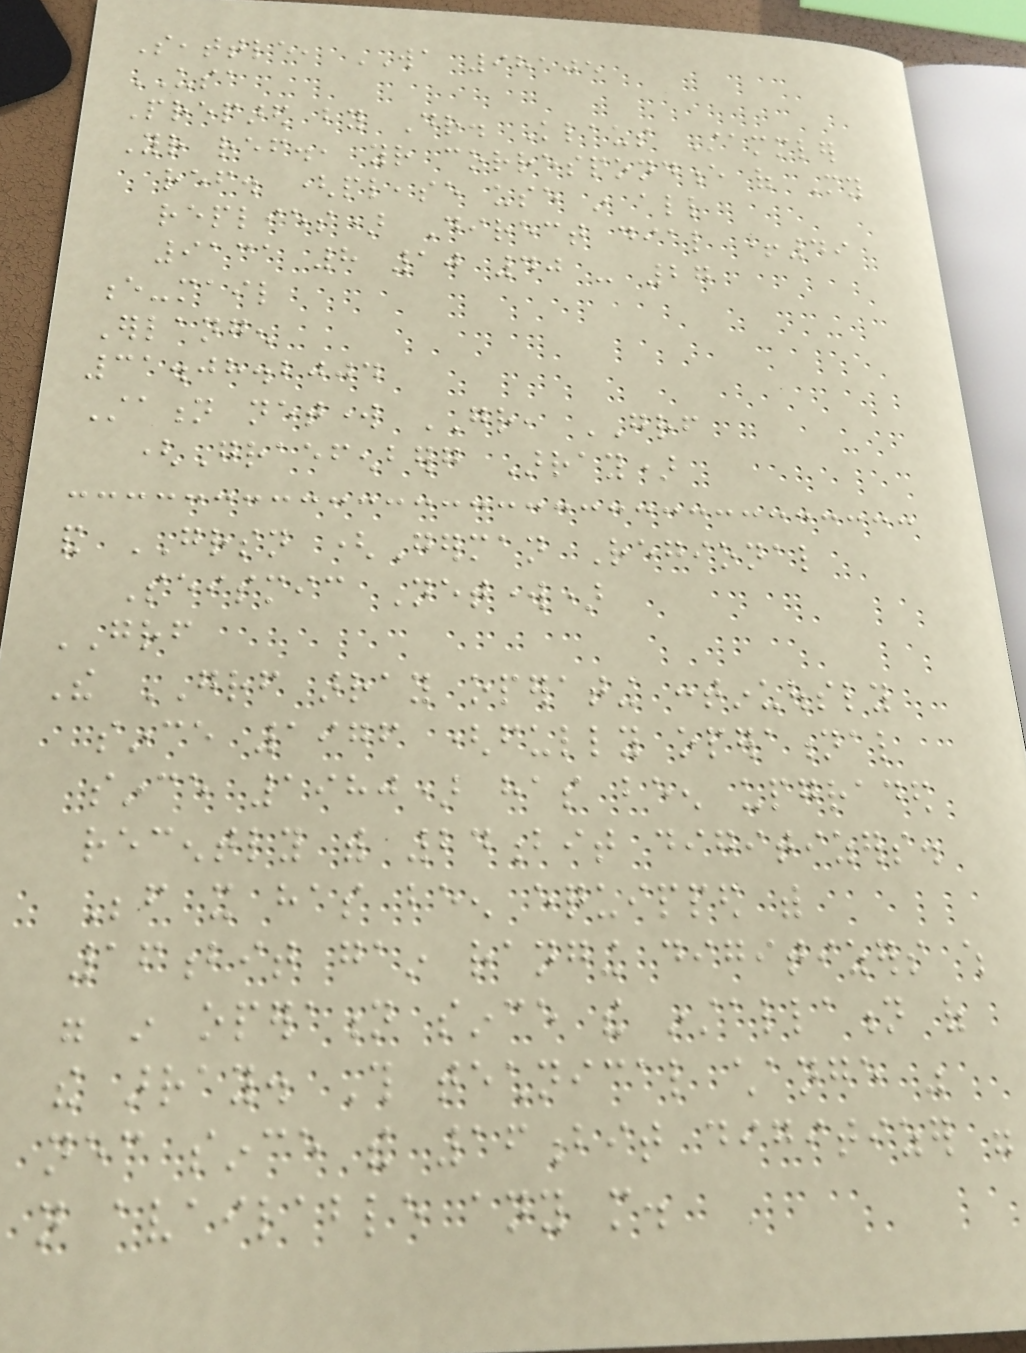Seattle, WA 98105
USA
Prepared by Dr. Klaus Stammler
Your ref., your correspondence of My
ref. (please use in all
replies) Direct dial +49
9131 8 10 40 - 27
e-mail
Erlangen
31.08.2004
Station network GR, GRF
(Graefenberg Array)
and GRSN (German Regional
Seismic Network)
GRF
The GRF array operating continuously
since 1976 (fully operational
since 1980) has been upgraded
recently with 24bit digitizers.
Before it has been equipped with
16bit gain ranging digitizers which
were in operation since the installation of
the array. This technical change was
necessary since the 16bit digitizer were
not available any more.
